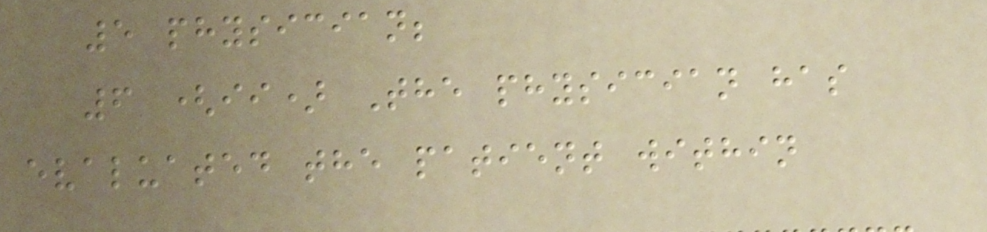5 physician;
6 (ii) The physician has
evaluated the patient within
